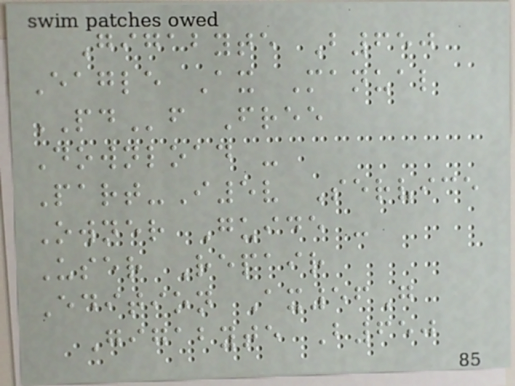Gigabyte B650
Eagle Ax Manual
PDf Free
Download -
Part-I5v Service
Owner Guide -
User Repair
Edition Ax56G
Gigabyte B650
